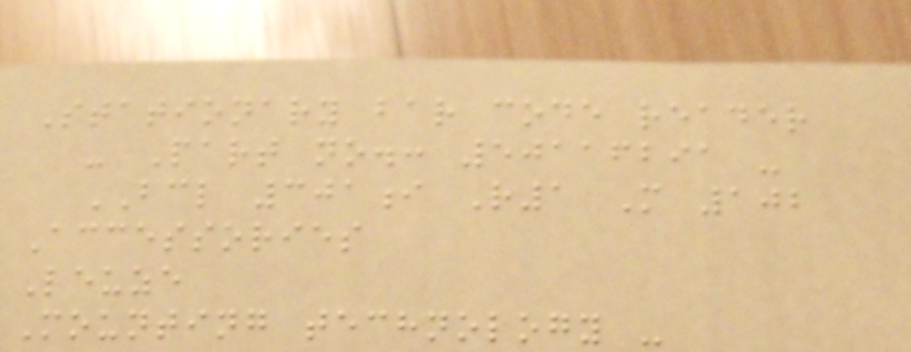Stationary bar code reader
- Part no.: 50116291 -
BCL 301i R1 M 102
Accessories
Leuze
Mounting technology -
